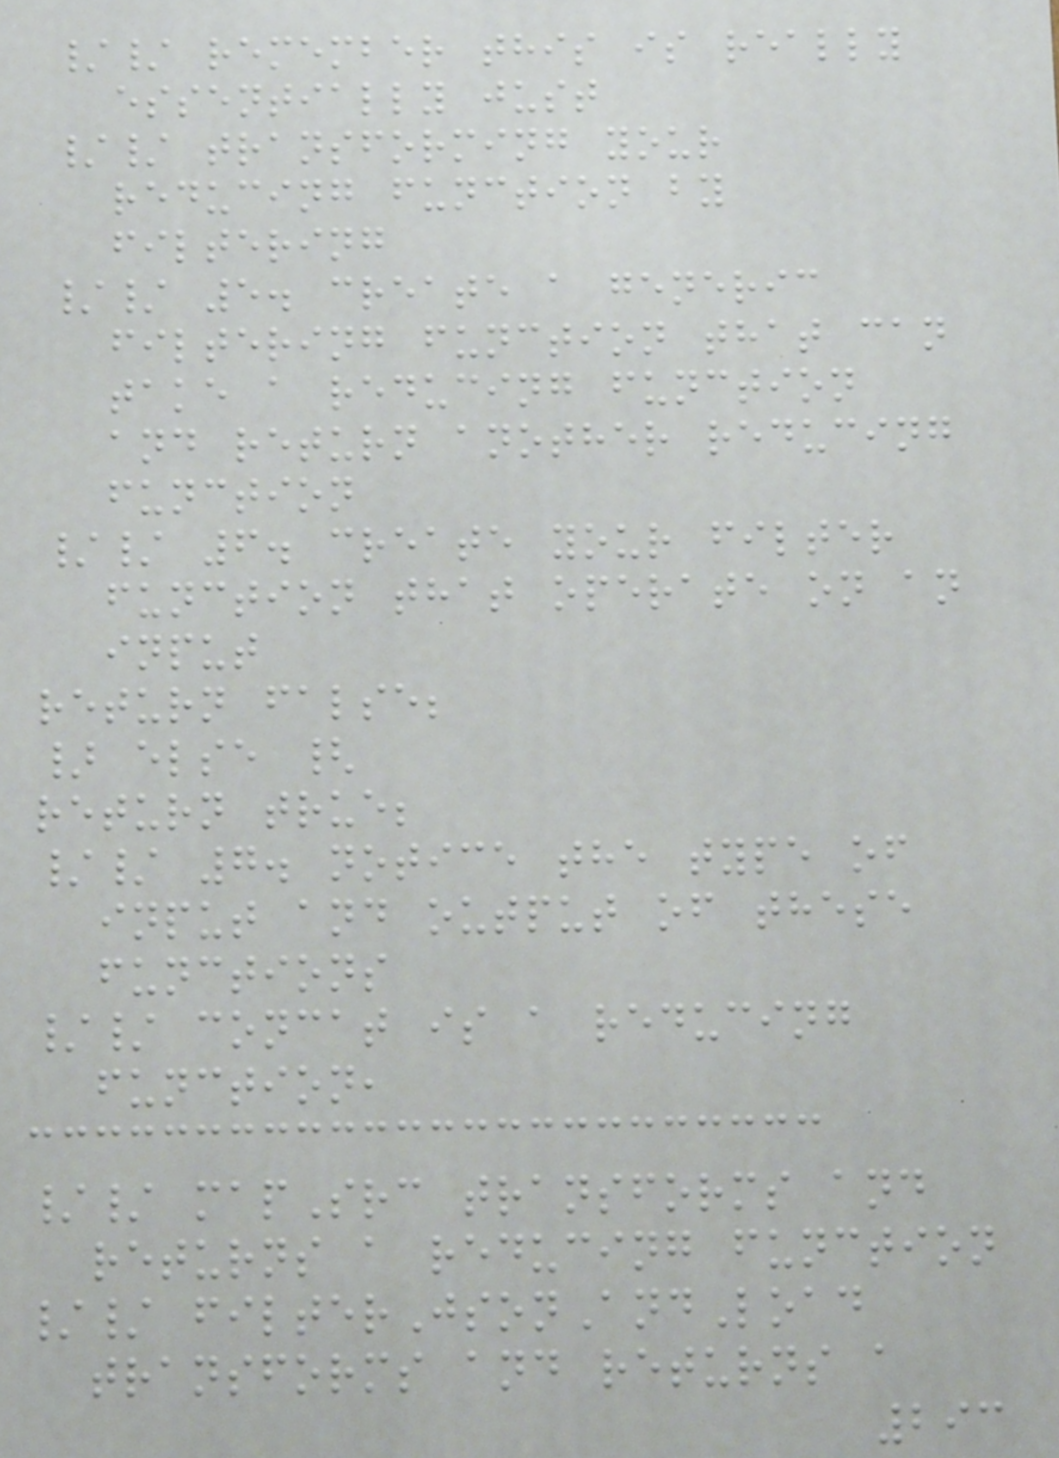// remember this is really
essentially just
// transforming your
reducing function by
filtering
// 5. create a generic
filtering function that can
take a reducing function
and return another reducing
function
// 6. create your filter
function that operate on an
input
return false;
} else {
return true;
// 7. notice the type of
input and output of these
functions
// concat is a reducing
function,
// mapSrc transforms and
returns a reducing function
// filterJsonAndLoad
transforms and returns a
293
